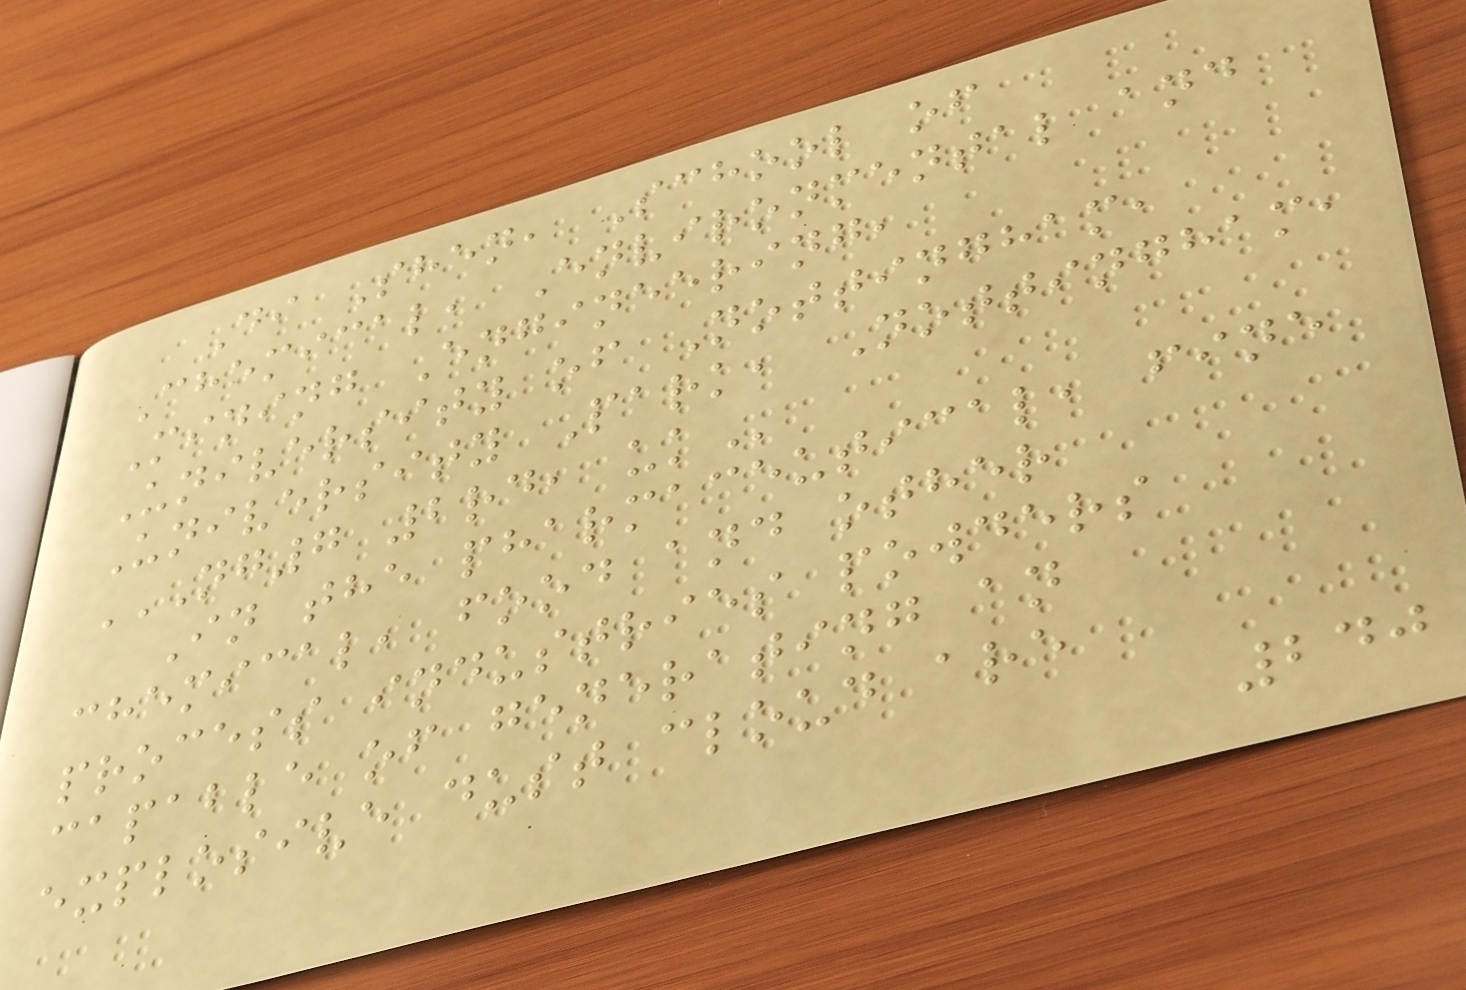Di Shen, School of
Chemical, Environmental and
Mining Engineering,
University of Nottingham,
University Park, Nottingham,
NG7 2RD, UK
In the pharmaceutical, fine
chemical, food and other
process industries powders
capable of generating an
explosive dust cloud are
240
